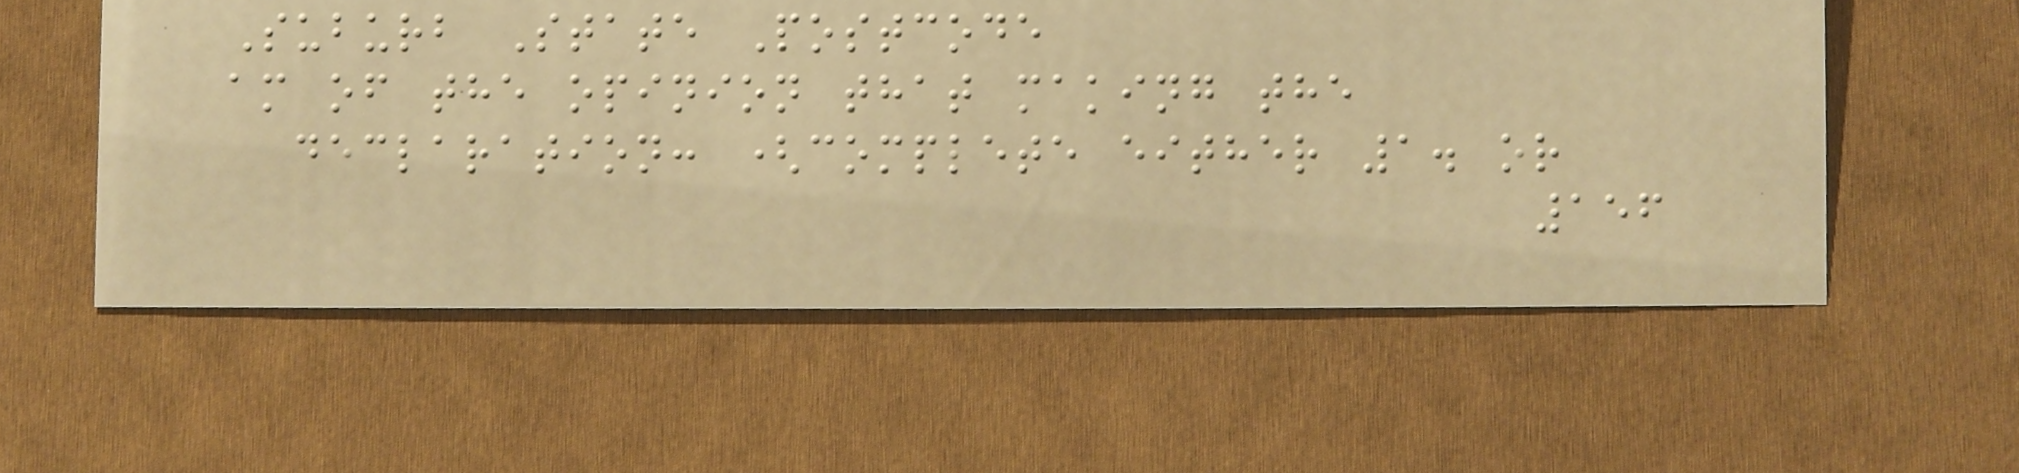Suburb State Postcode
am of the opinion that making the
declaration: (complete either 1. or
156
